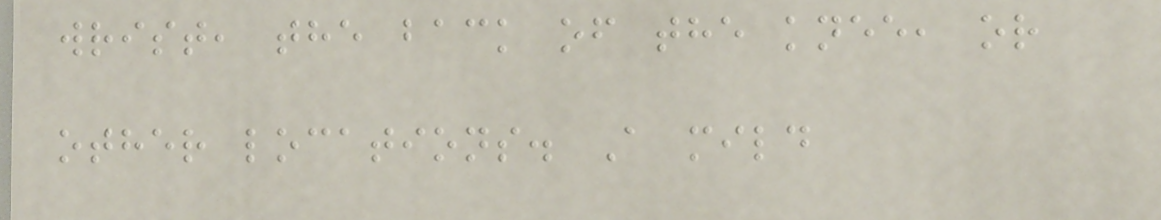wrist, the back of the knee, or
other locations. A mild
